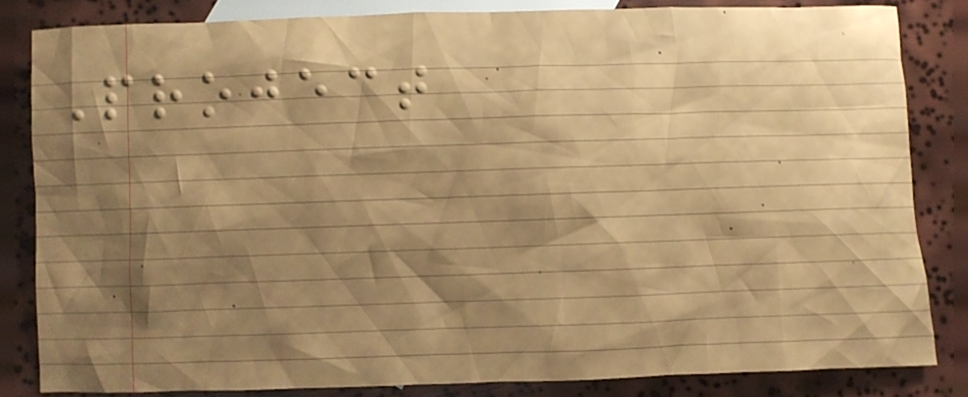Project
